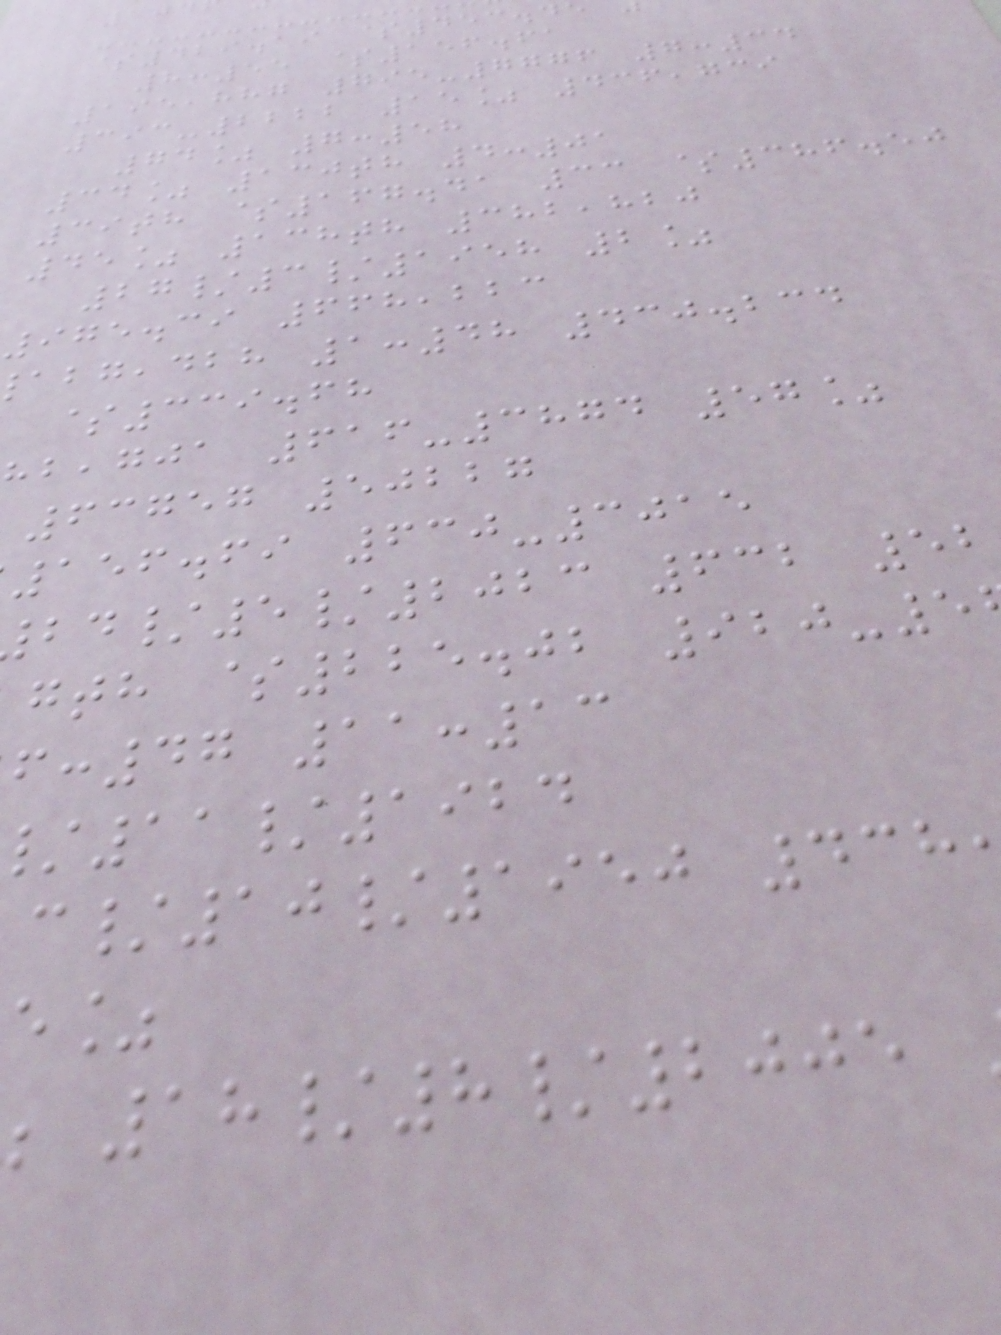$429.19 $453.4
8:55 $156.61
195,887 795-7776 7:34
393-2222 15% 436,739
74% 7:58
34% 130th 4:01
39th $167.41 33 $386.50
45% 138th 382,820
27/3/1958 2%
975.39 668,223
,dbh 1:48 430.234
$339.68
,gja 616-3874 57%
63757 50227
156.69 630-3015
/5/2023 632 52
gth $225.02 920-5
:47 11:13
11/1924
/10/1950 438
18/8/2005
